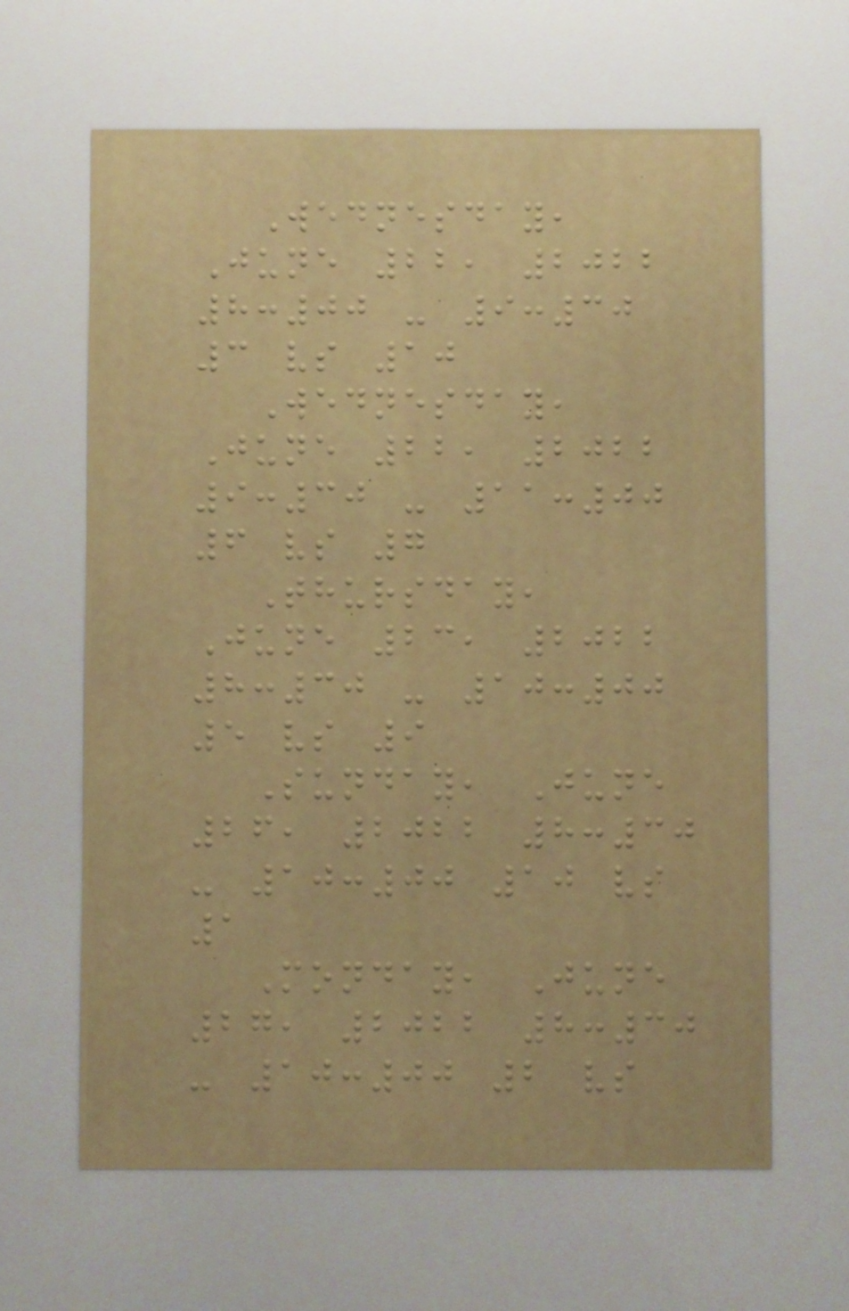Wednesday,
June 22, 2022
8:00 - 9:30
3 vs 10
Wednesday,
June 22, 2022
9:30 - 11:00
6 vs 7
Thursday,
June 23, 2022
8:30 - 10:00
5 vs 9
Sunday, June
26, 2022 8:30
- 10:00 10 vs
1
Monday, June
27, 2022 8:30
- 10:00 2 vs
